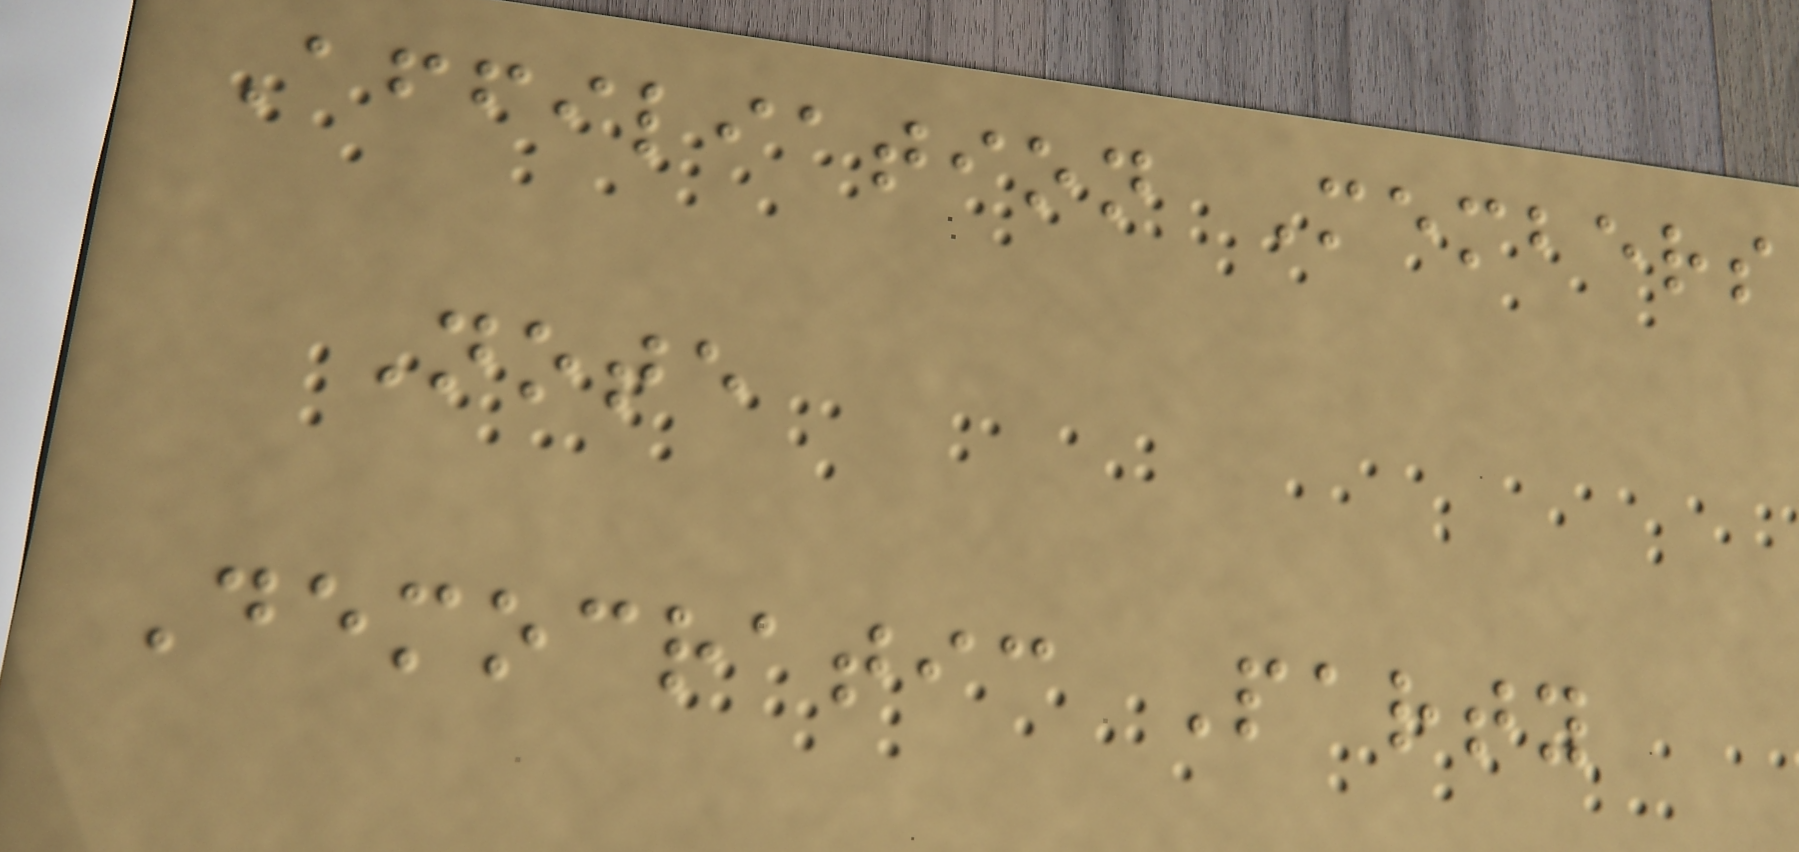Affiliation Members
Note
Democratic Party
